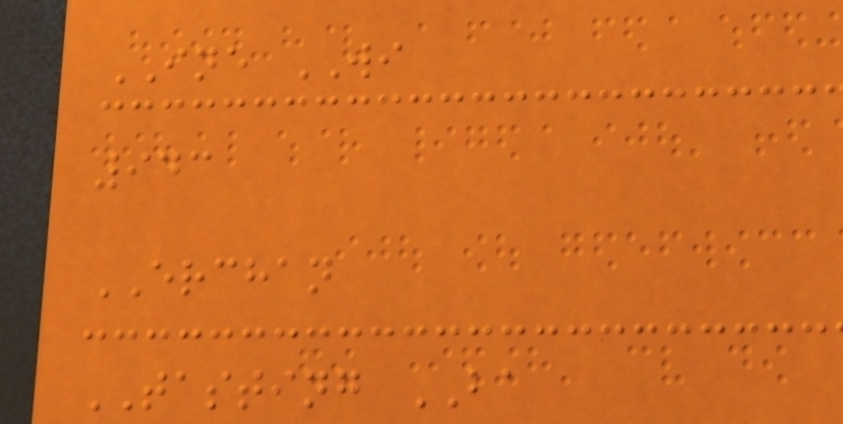INE WI
943
ERCHAN
TASTING BA
